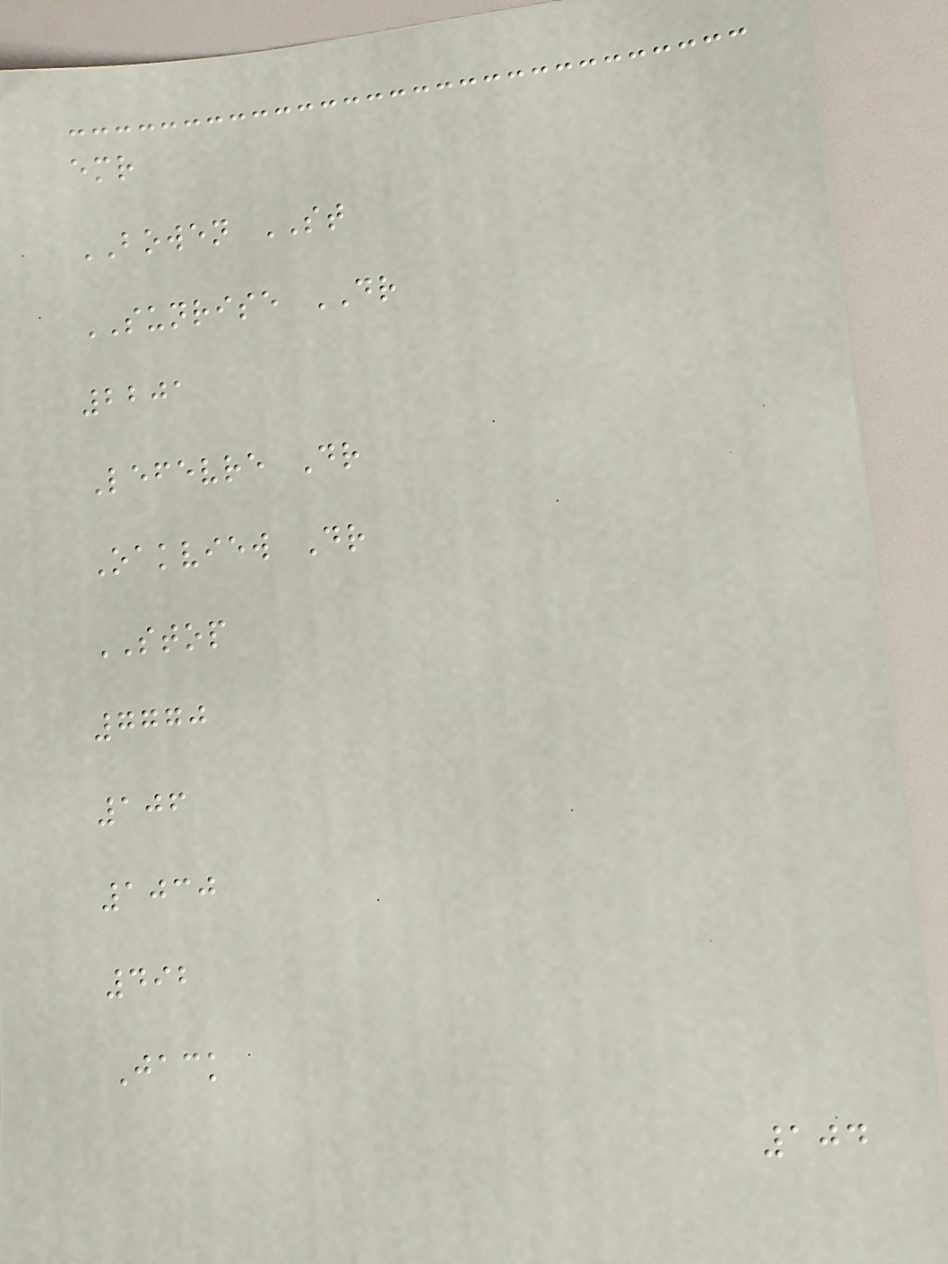emr
BOWEN ST
SUNRISE DR
2201
Lefevre Dr
Oakview Dr
STOP
7770
106
1030
492
Jack
104
